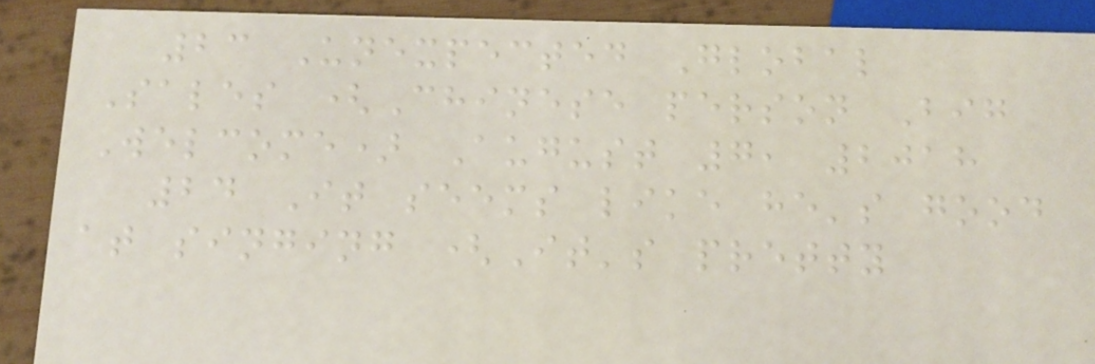23 Unexpected Global
Sales (Chinese person Big
Welcome) August 7, 2018
24 It seems like he's good
at singing (It's pretty
